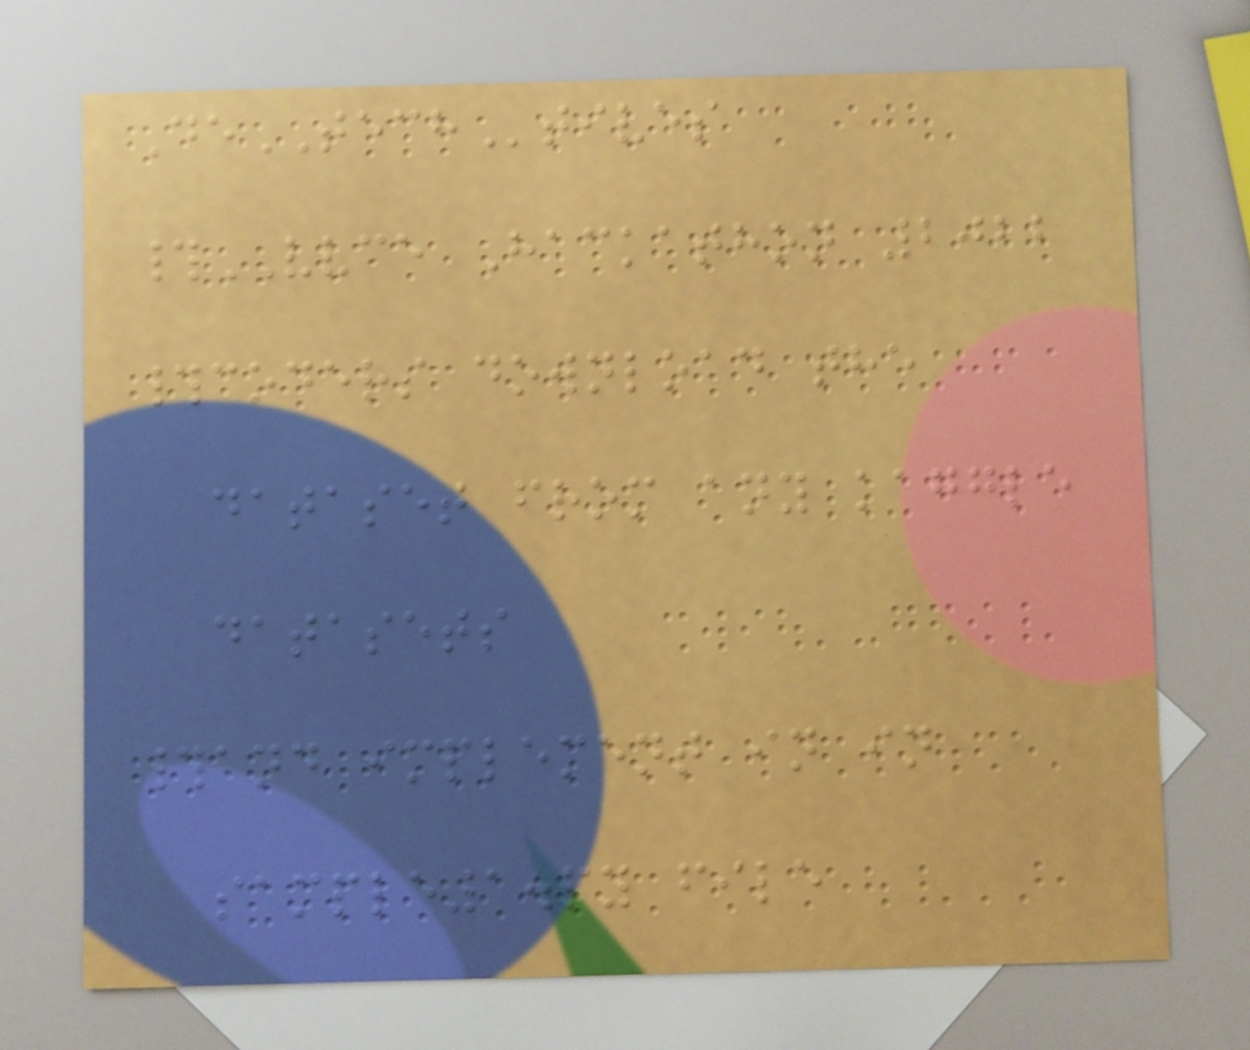DeTECHtives
#VVCE Hackathon 2022
#coders download the
dataset from any kaggle
datasets
#and implement in in
sample1.py file
